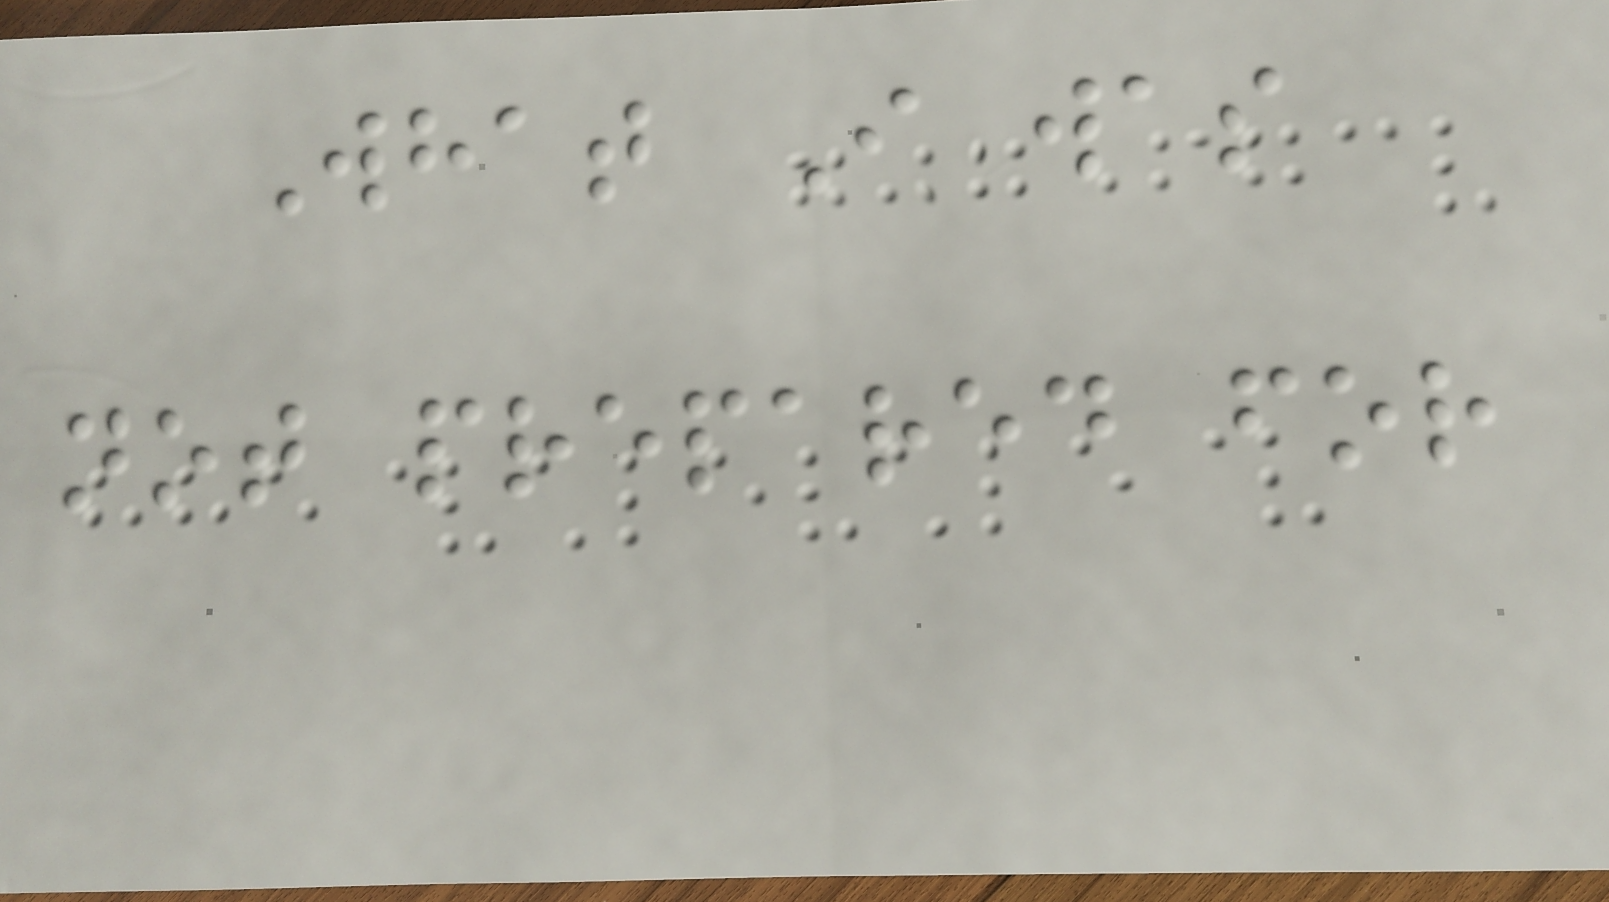What I was
not prepared for
